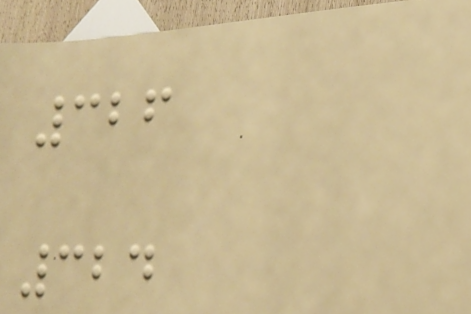326
324
